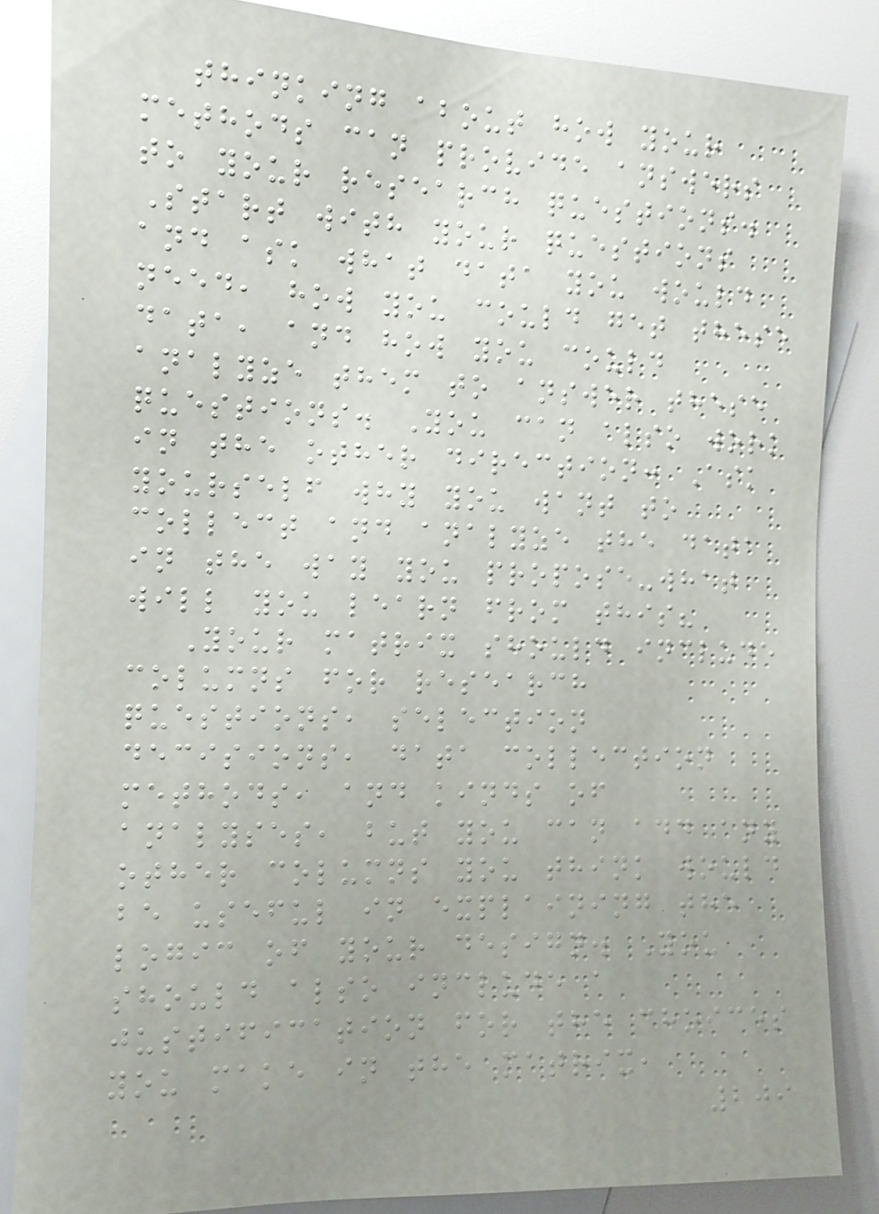thinking about how your
methods can provide answers
to your research questions.
Start with your questions
and ask what data you would
need, how you could get these
data, and how you could
analyze them to answer these
questions. You can also work
in the other direction: Ask
yourself why you want to
collect and analyze the data
in the way you propose-what
will you learn from this?
Your matrix should include
columns for research
questions, selection
decisions, data collection
methods, and kinds of
analyses, but you can add any
other columns you think would
be useful in explaining the
logic of your design. You
should also include a
justification for the choices
you make in the matrix,
209
